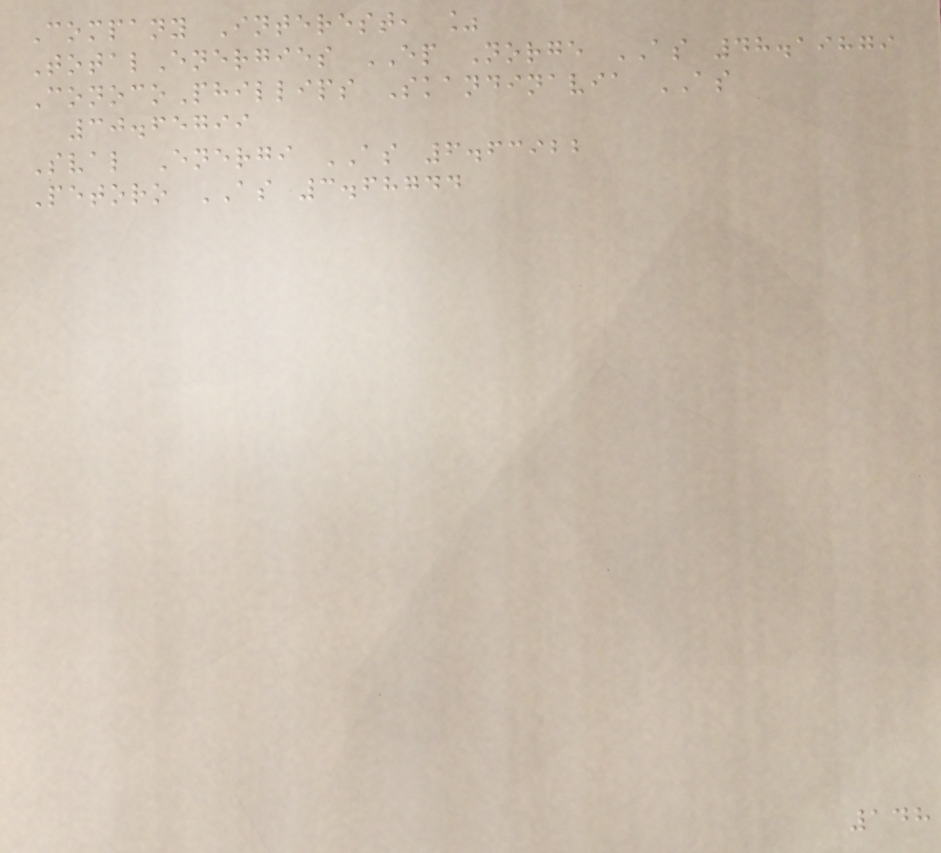Company Interest, %
TotalEnergies EP Norge AS 48.19879
ConocoPhillips Skandinavia AS
30.65799
Sval Energi AS 6.63922
Petoro AS 3.68744
148
